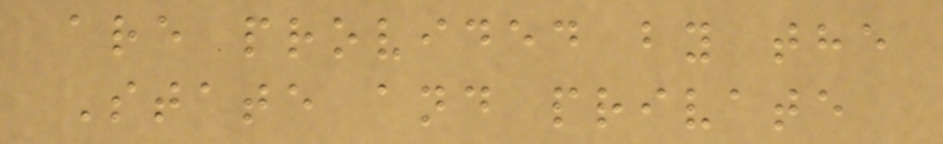are provided by the
State and private
